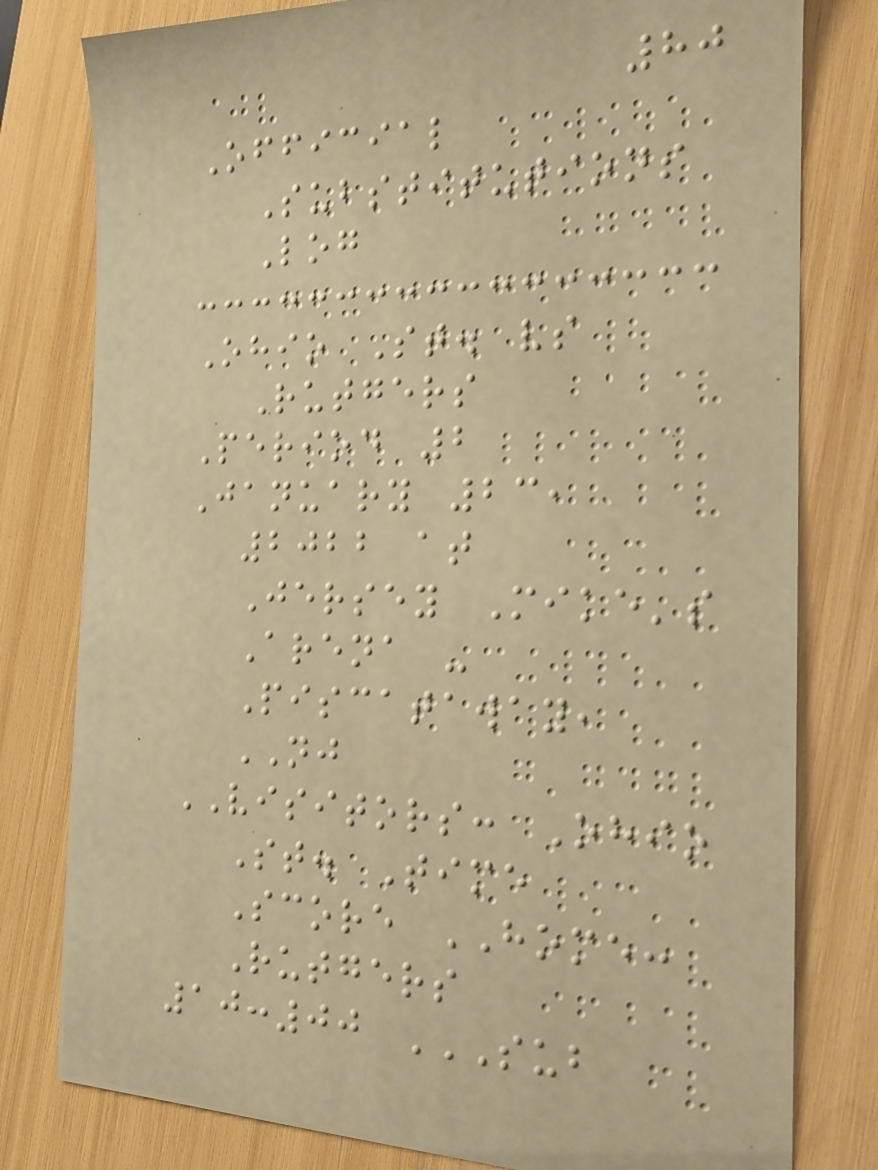80
Official
Substitutions
Log
Ohio St. vs
Rutgers
Period 2
January 23,
2022 at
Jersey Mike's
Arena -
Piscataway,
NJ
VISITORS: Ohio
St. Time
Score HOME:
Rutgers
10:00 SUB
